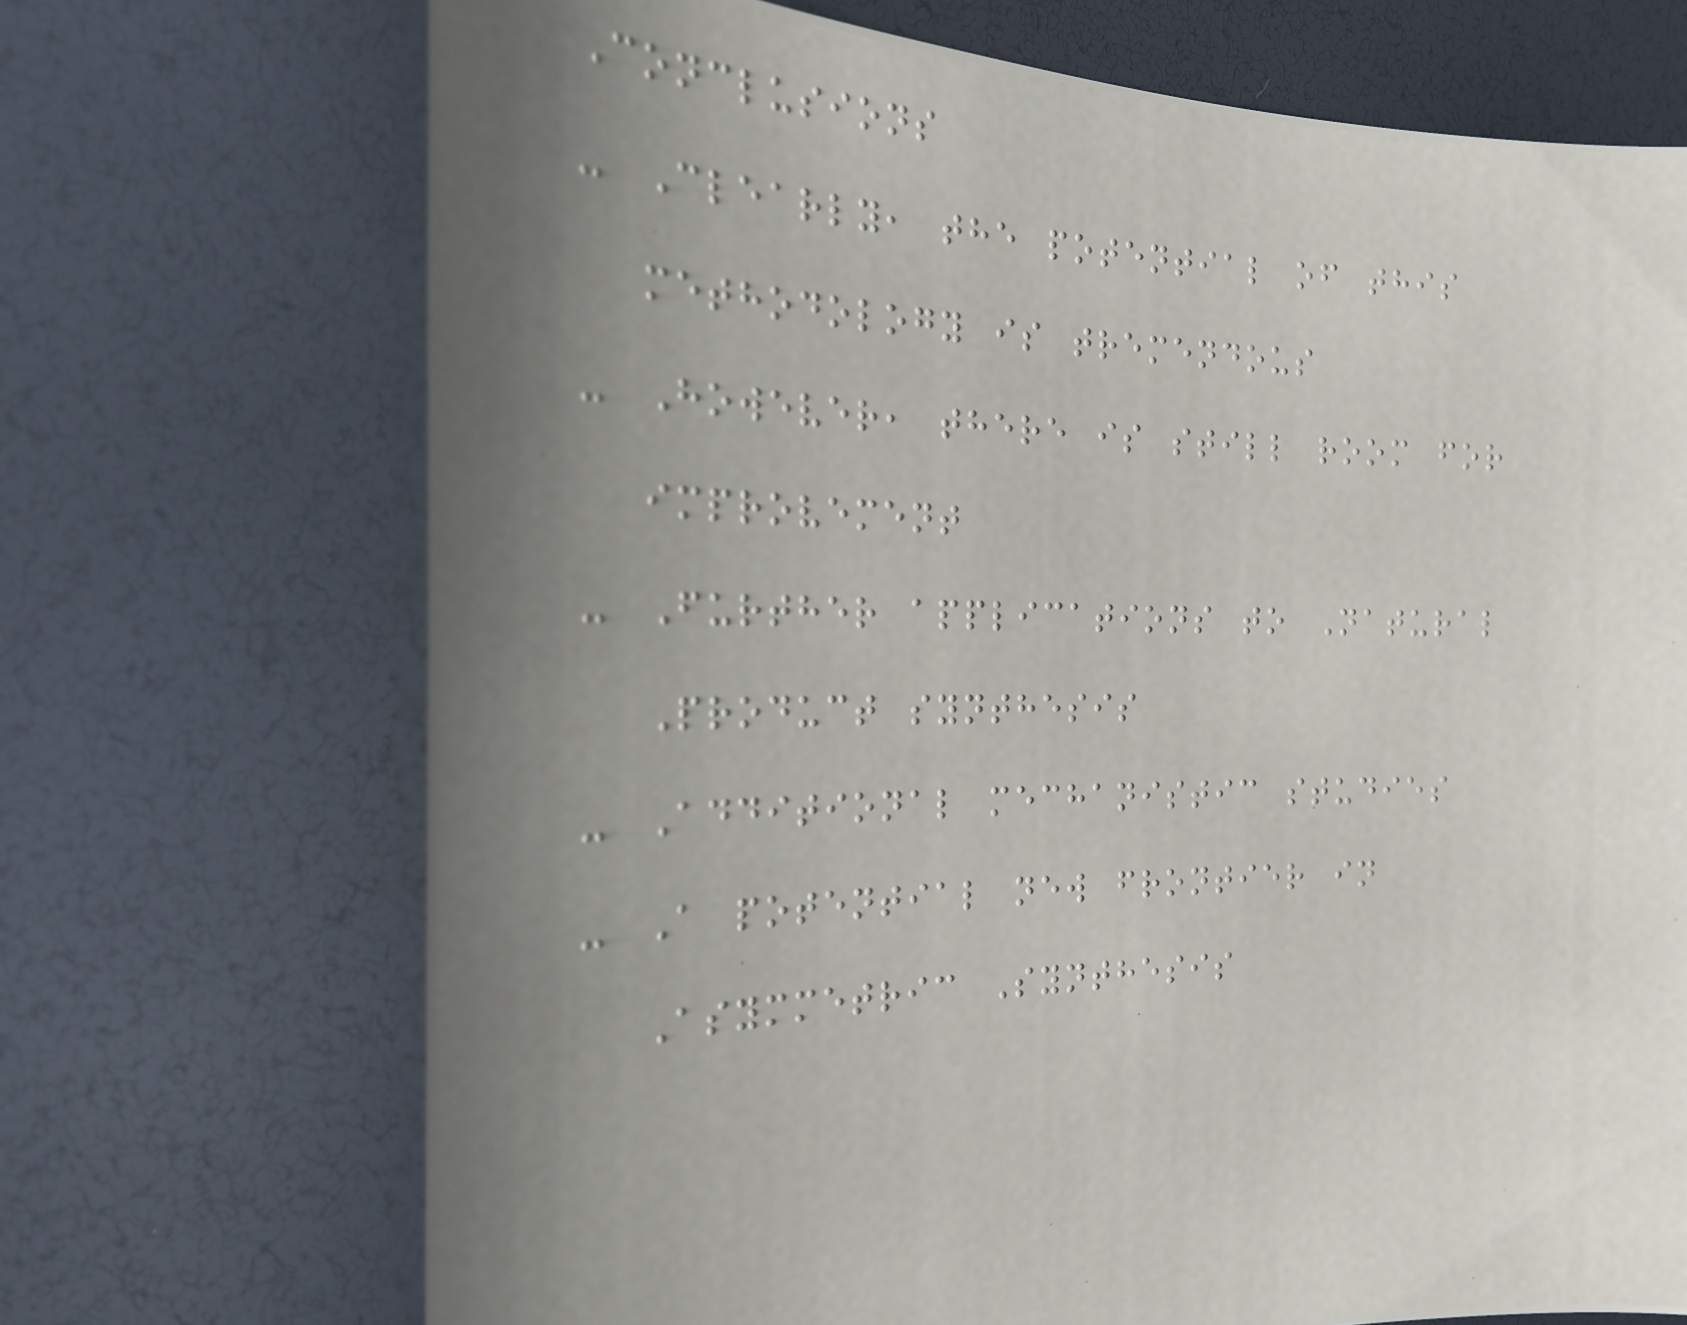Conclusions
- Clearly, the potential of this
methodology is tremendous
- However, there is still room for
improvement
- Further applications to Natural
Product synthesis
- Additional mechanistic studies
- A potential new frontier in
Asymmetric Synthesis
